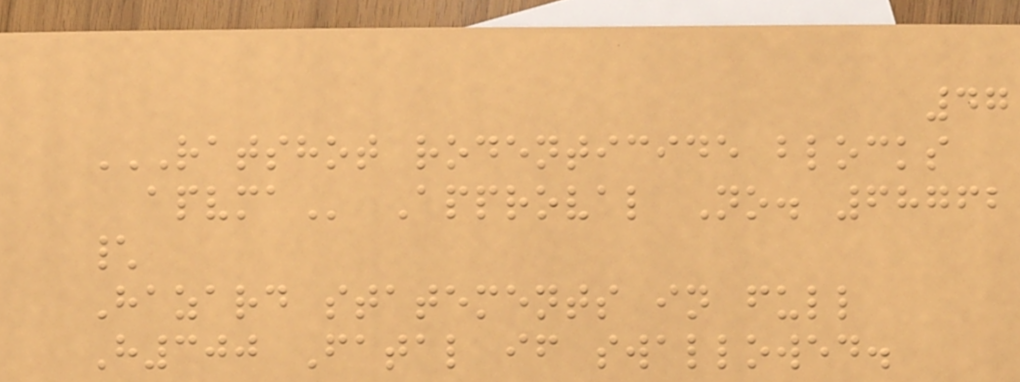47
RATSHOT RODENTICIDE BLOCKS
APVMA Approval No. 68762
\
Hazard statements in full
H300 Fatal if swallowed.
